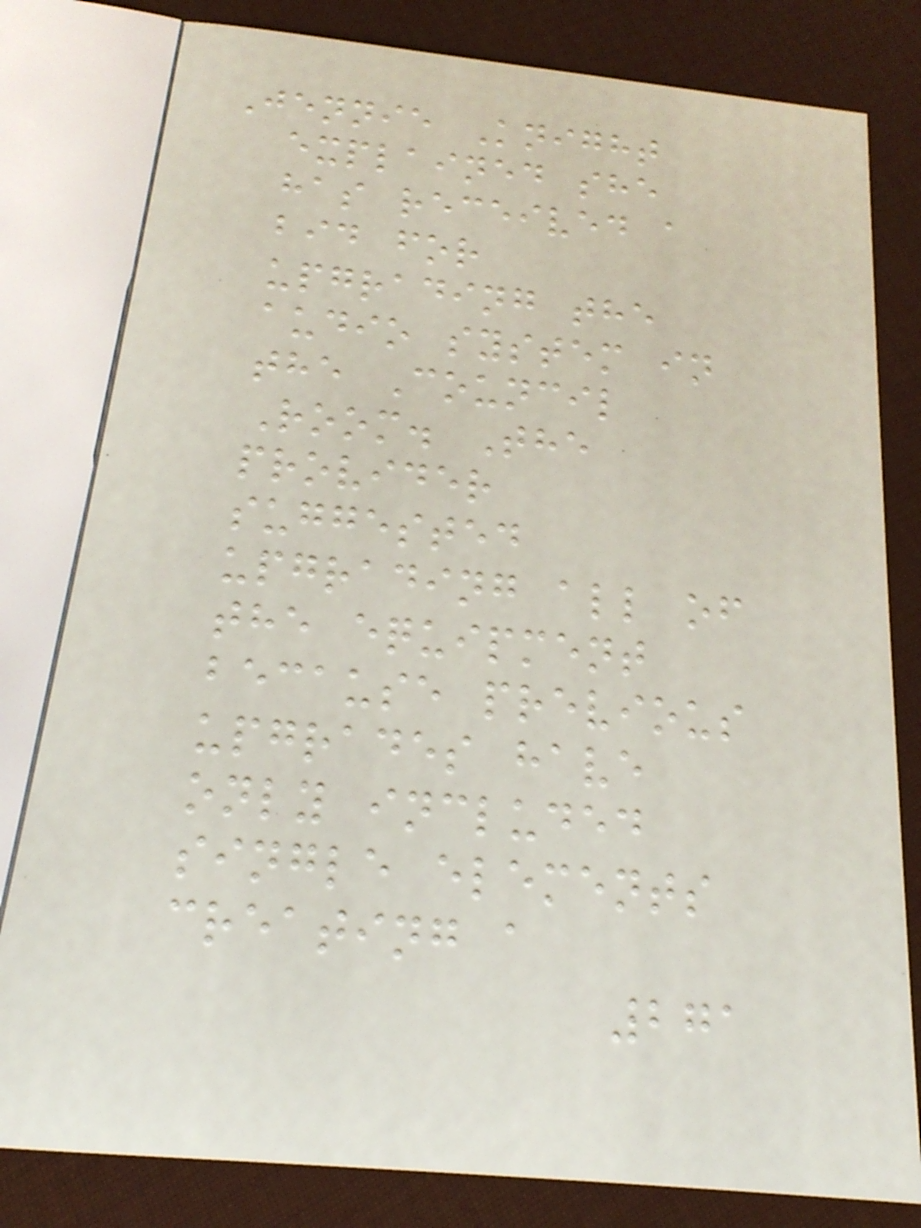Jennie Knight
explained she
has received a
bid for
upgrading the
audio system in
the Council
Room. The
provider
suggested
upgrading all of
the equipment
because previous
upgrades have
only included
single elements
creating a
271
